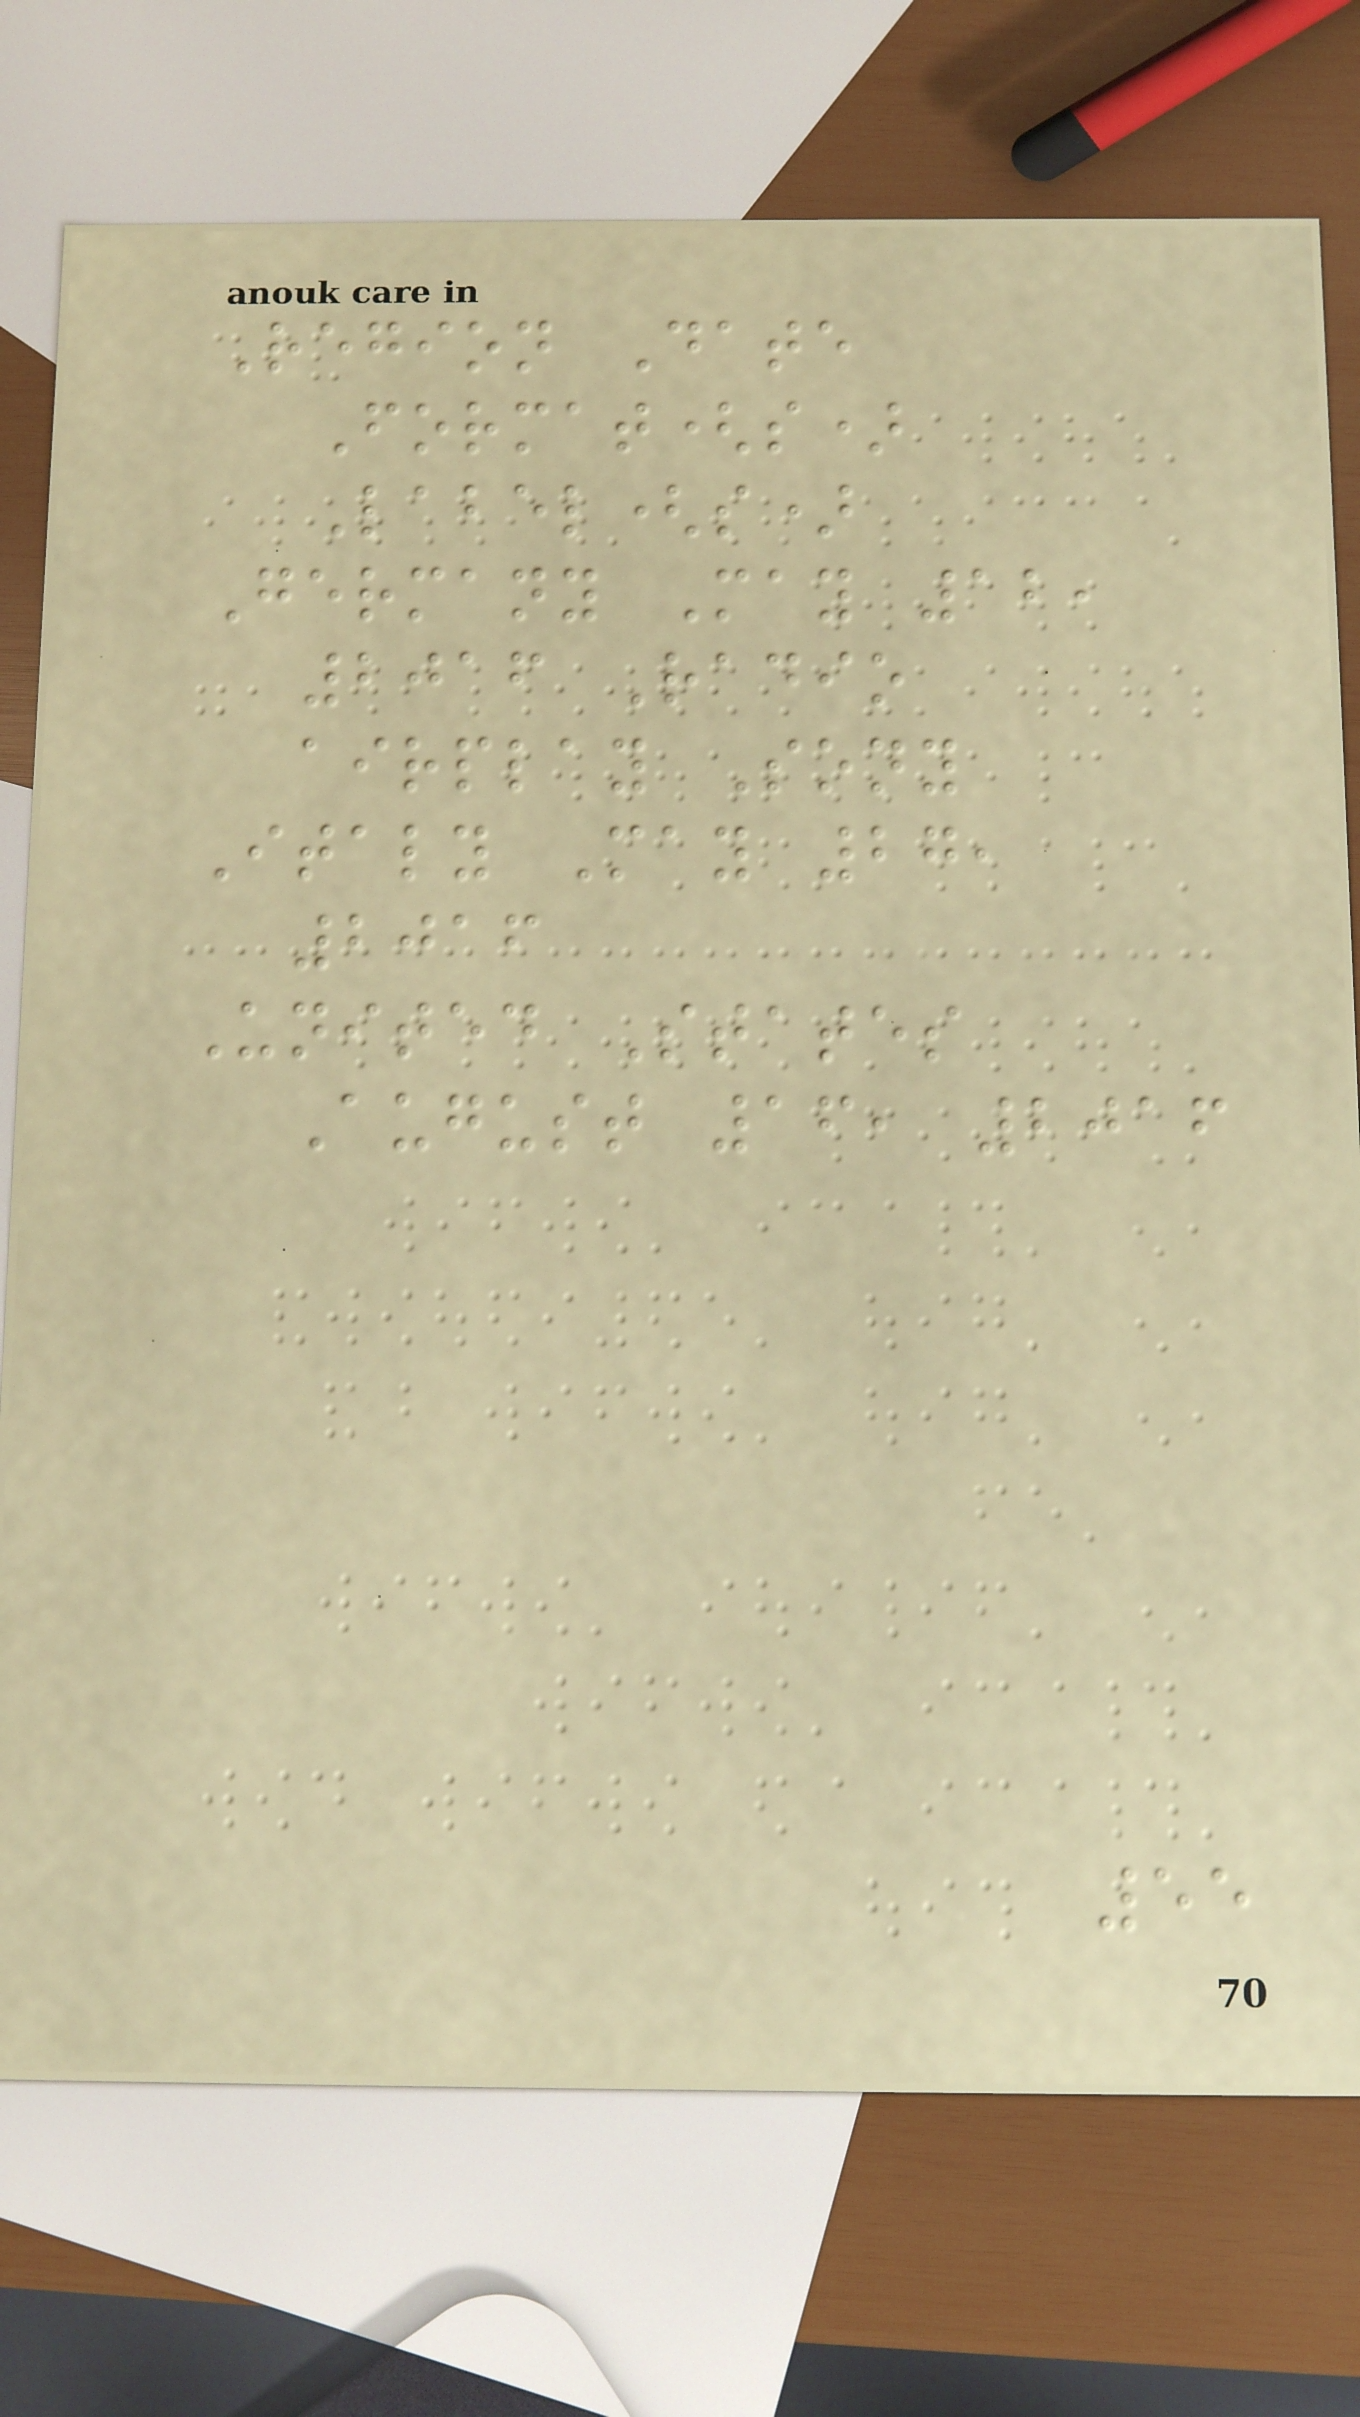Region Date
Format(s)
Label(s)
Germany May 12,
2016 Radio
airplay Sony
Italy May 27,
2016
United States
August 16, 2016
55
